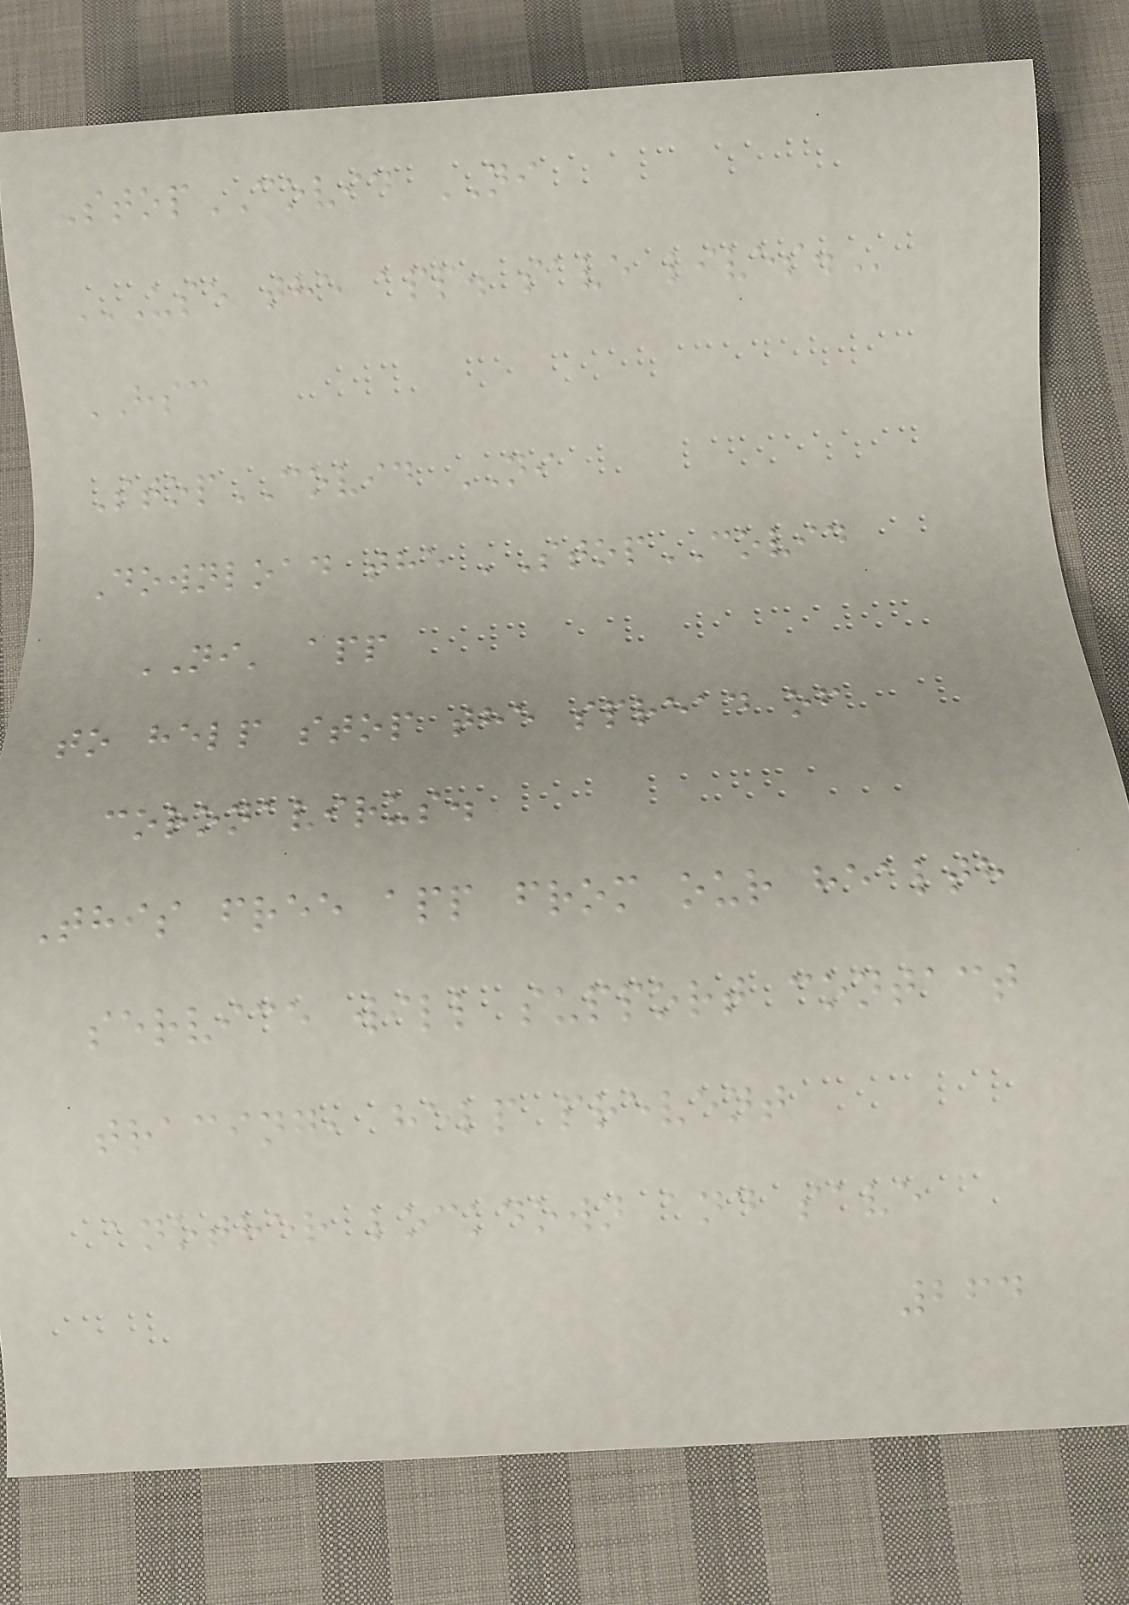StopCOVID NI
USE THE APP. SAVE LIVES.
HSC
StopCOVID NI
Download the 'StopCOVID
NI' app
to help stop the spread of
coronavirus.
This free app from our health
service will support contact
tracing, help prevent
another lockdown and save
264
